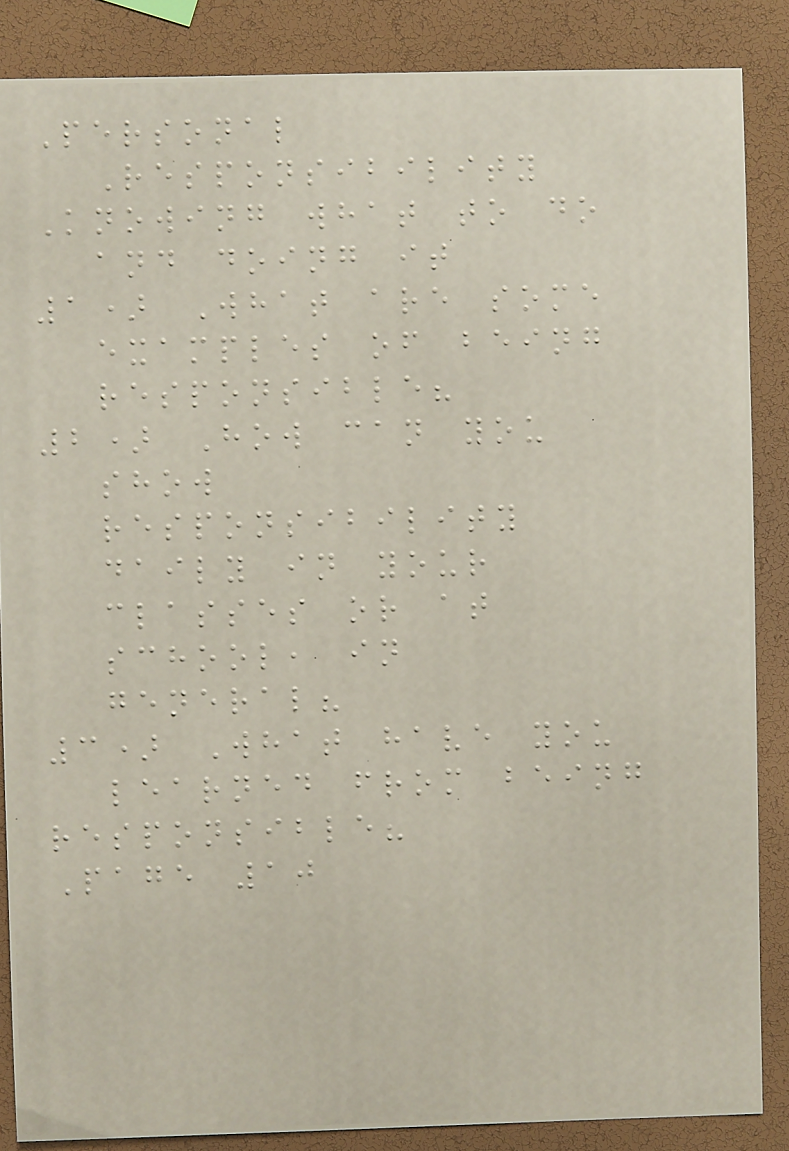Personal
Responsibility
Knowing what to do
and doing it
1) What are some
examples of being
responsible?
2) How can you
show
responsibility
daily in your
classes or at
school, in
general?
3) What have you
learned from being
responsible?
Page 10
